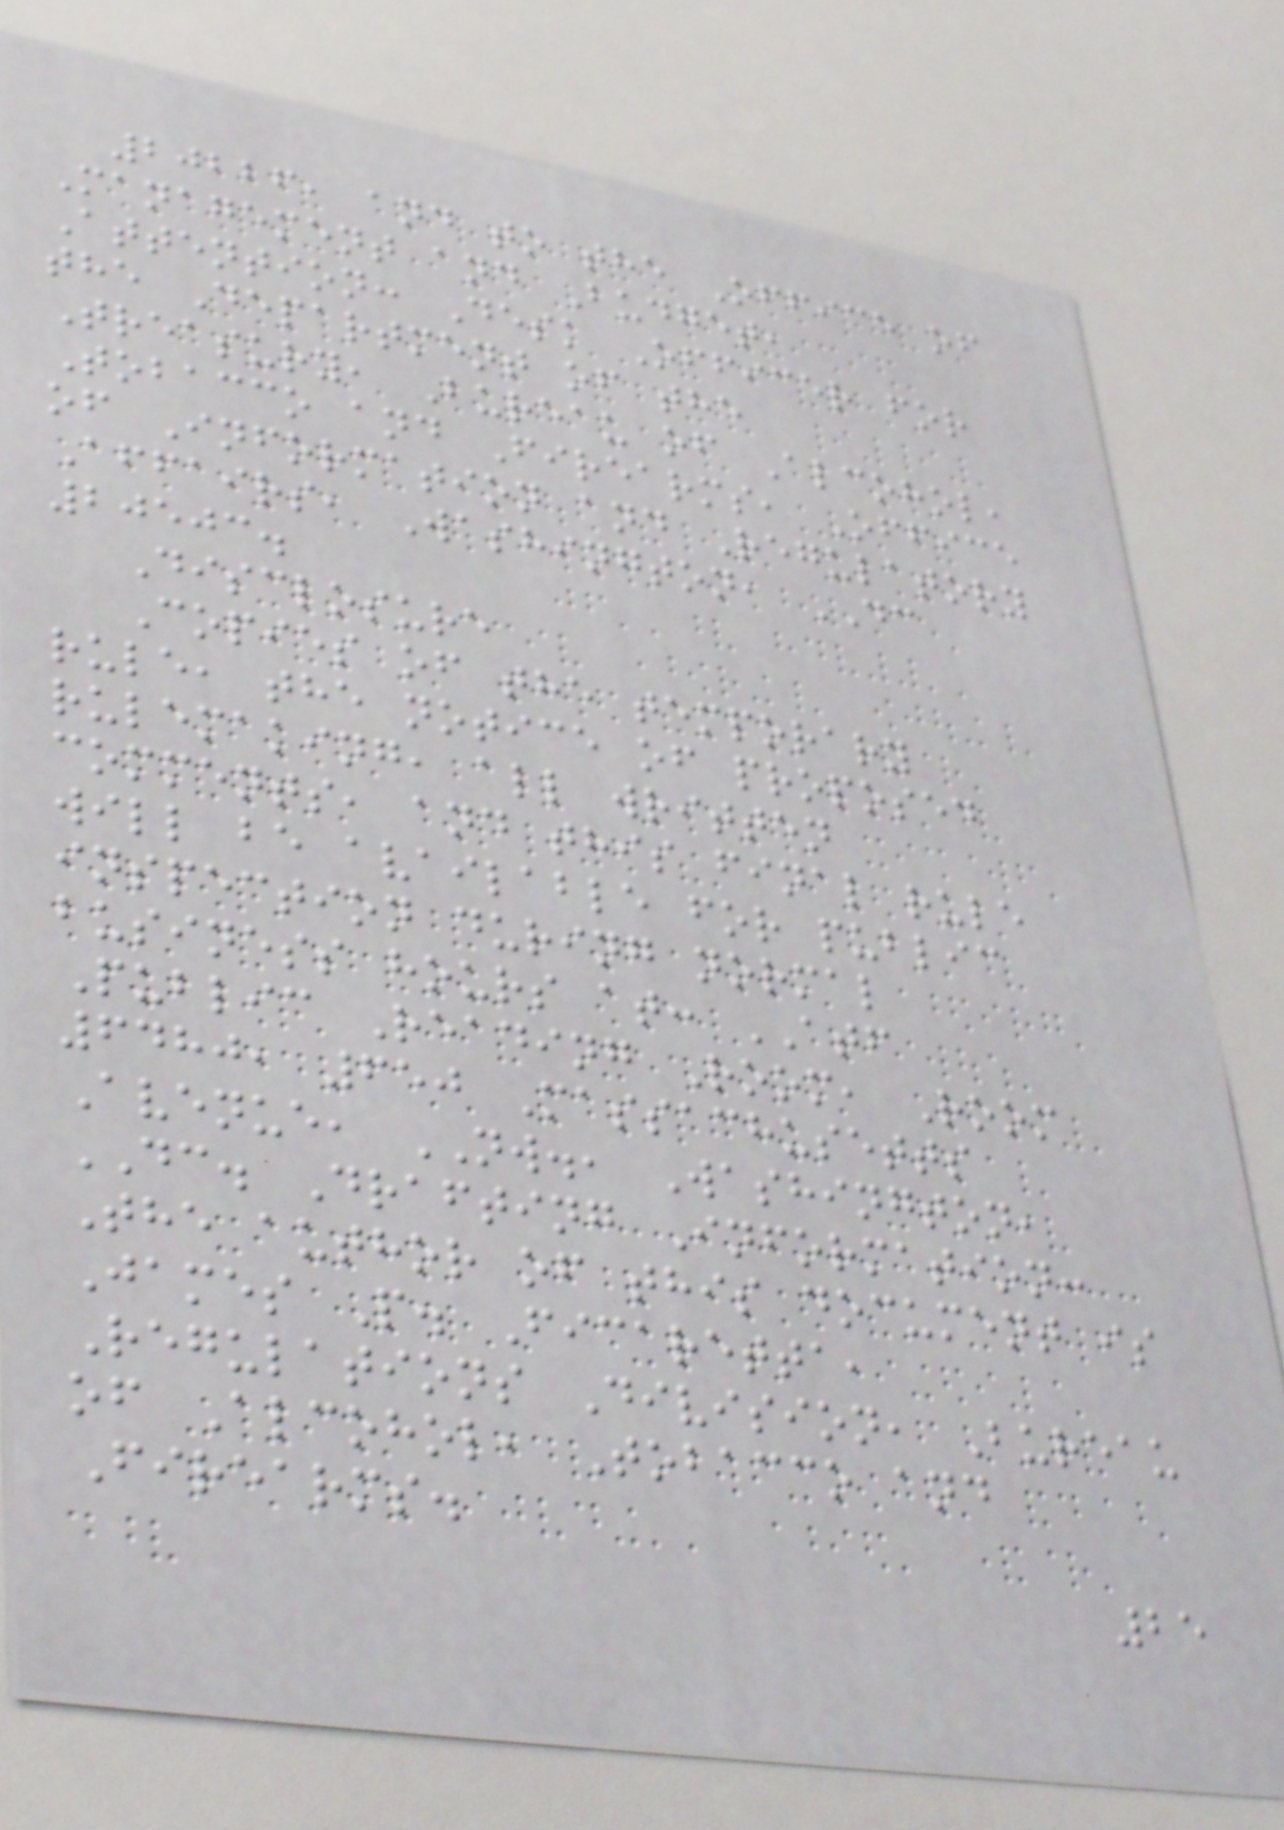20226, and to the Office of
Management and Budget,
Attention: Desk Officer for
the Department of the
Treasury, Bureau of Alcohol,
Tobacco and Firearms, Office
of Information and Regulatory
Affairs, Washington, DC
20503.
Disclosure
Copies of the temporary
rule, the notice of proposed
rulemaking, all written
comments, and this final rule
will be available for public
inspection during normal
business hours at: ATF
Public Reading Room, Room
6480, 650 Massachusetts
Avenue, NW., Washington,
DC. Drafting Information:
The author of this document is
James P. Ficaretta,
Regulations Division, Bureau
of Alcohol, Tobacco and
Firearms.
25
